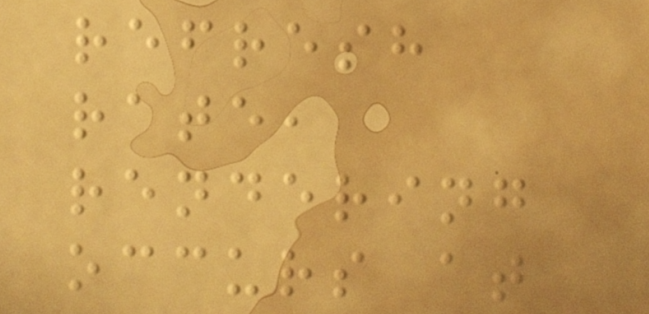refresh
rate,
rendering
occurs at
